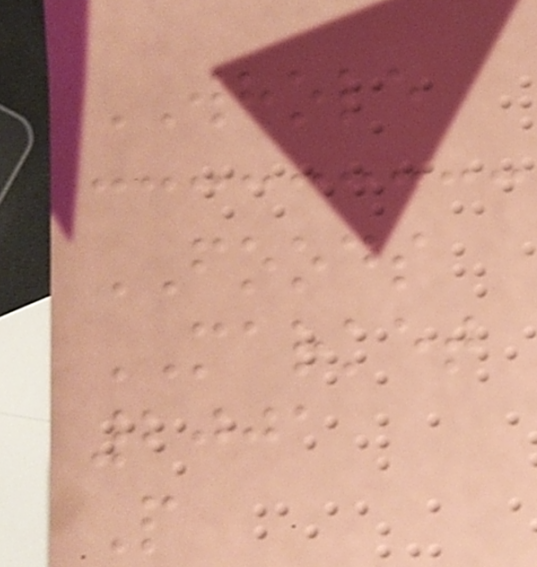WHOLE
FOODS
MARKET
2001
P
